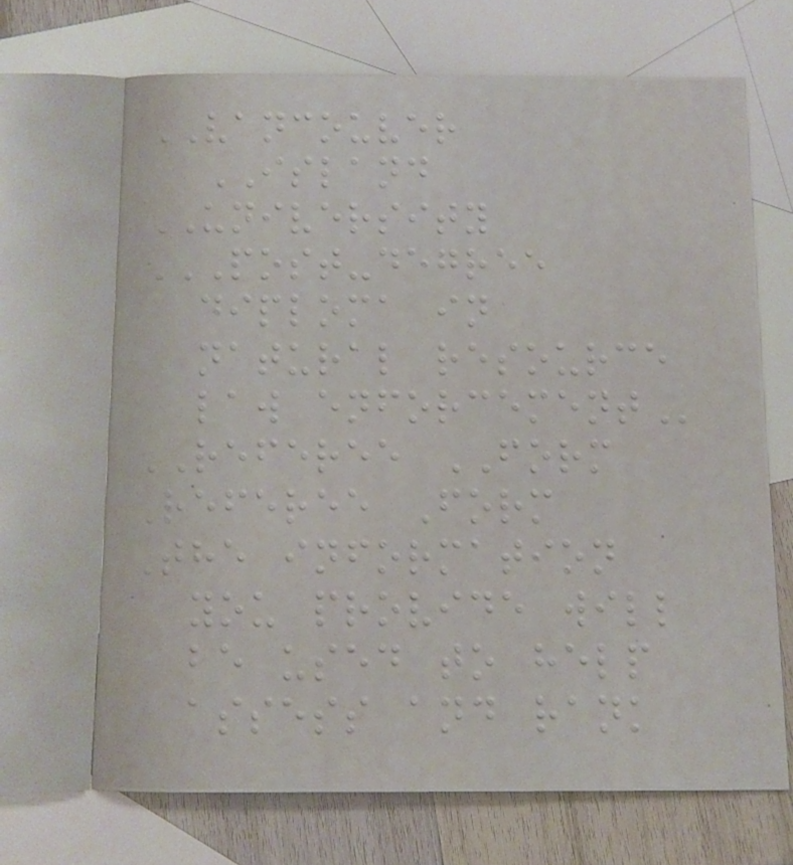VANCOUVER
ISLAND
UNIVERSITY
POST-DEGREE
DIPLOMA IN
NATURAL RESOURCE
LAW ENFORCEMENT
REFEREE FORM
Referee Form
The information
you provide will
be used to help
assess and rank
